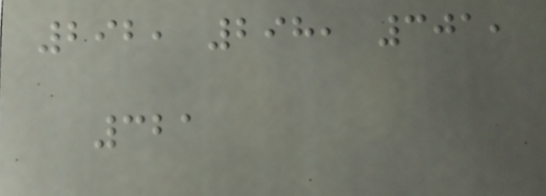292, 298, 301,
321
